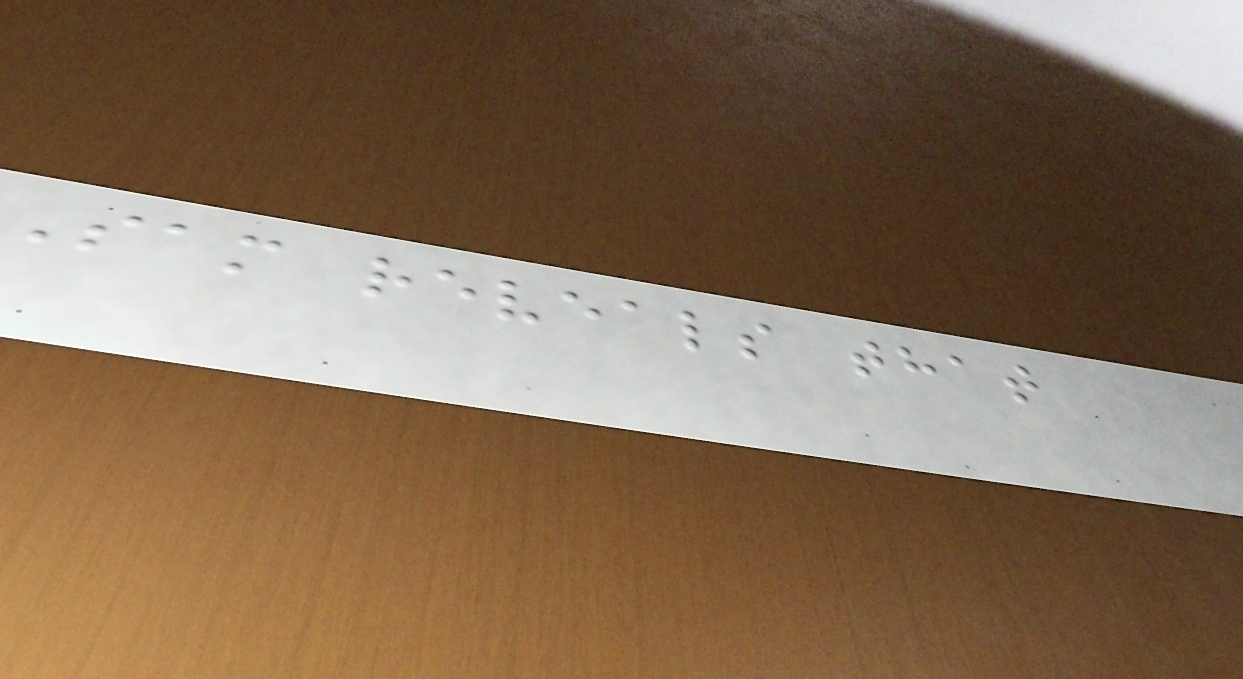Sam reveals that
